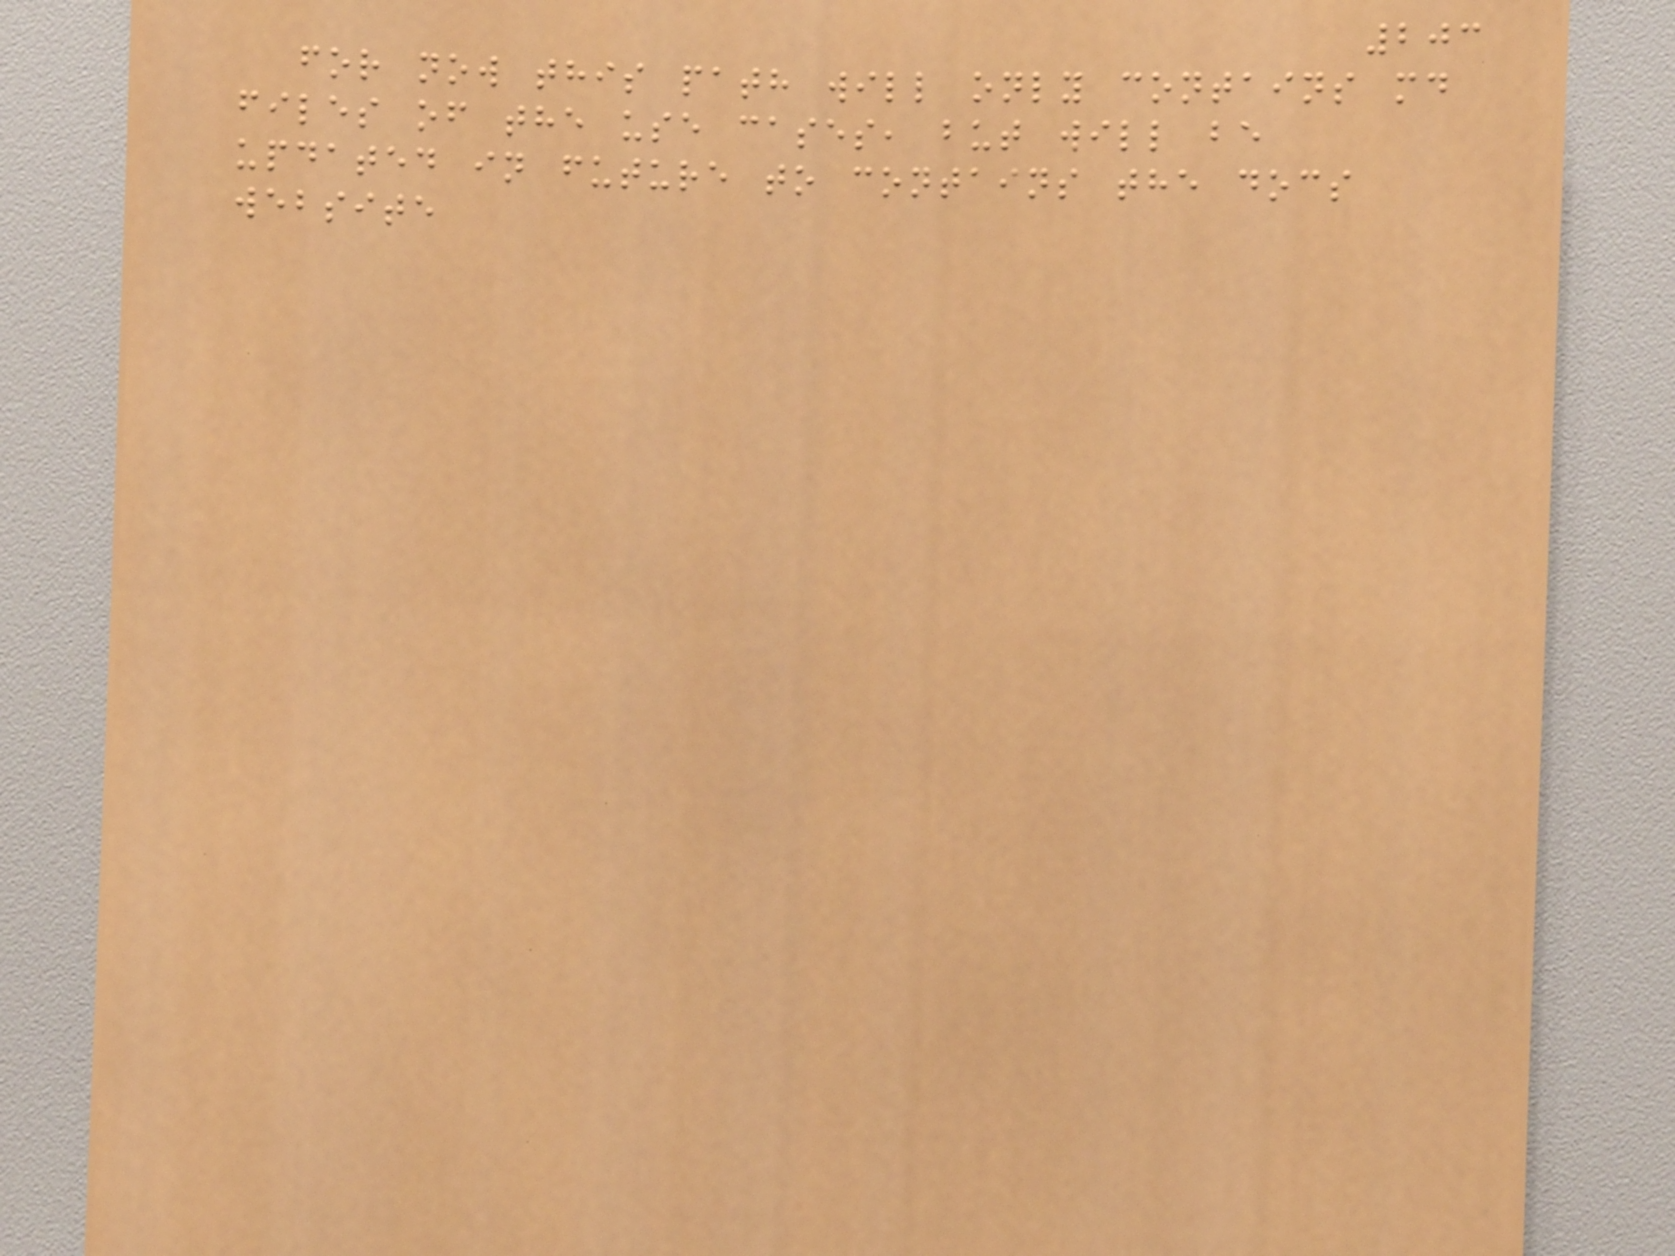203
for now this path will only contains md
files of the use cases, but will be
updated in future to contains the docs
website
